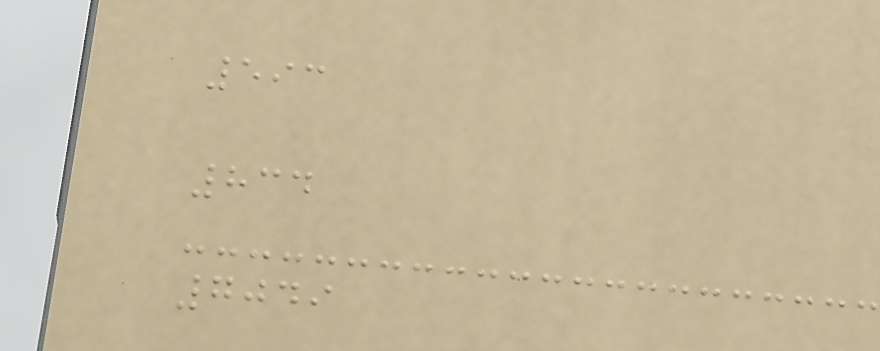593
834
7049
